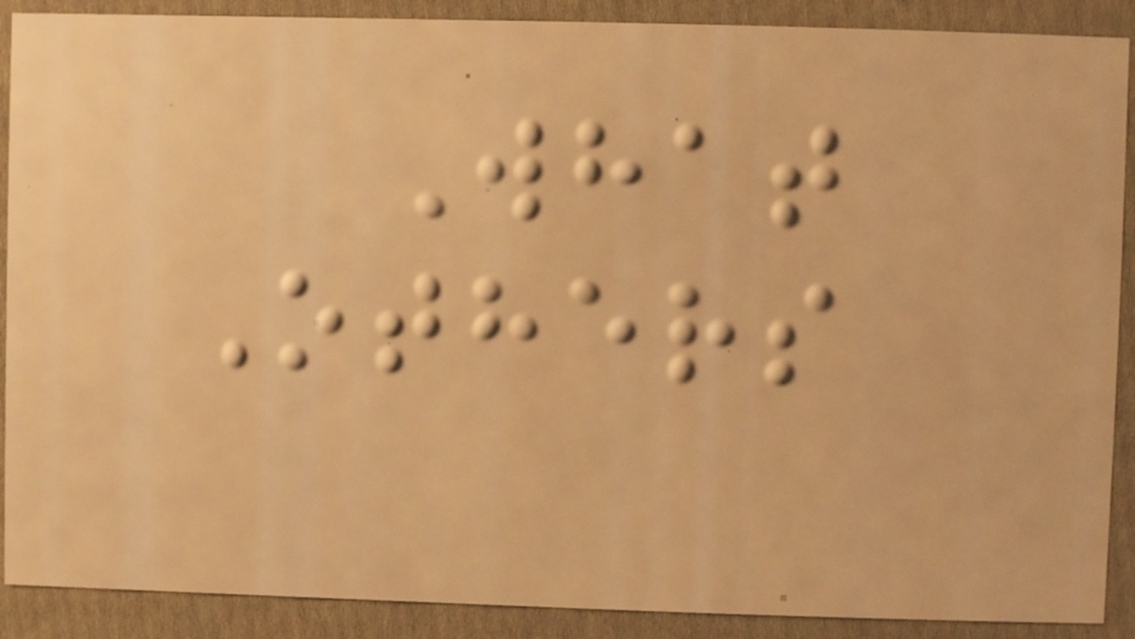What
Others
